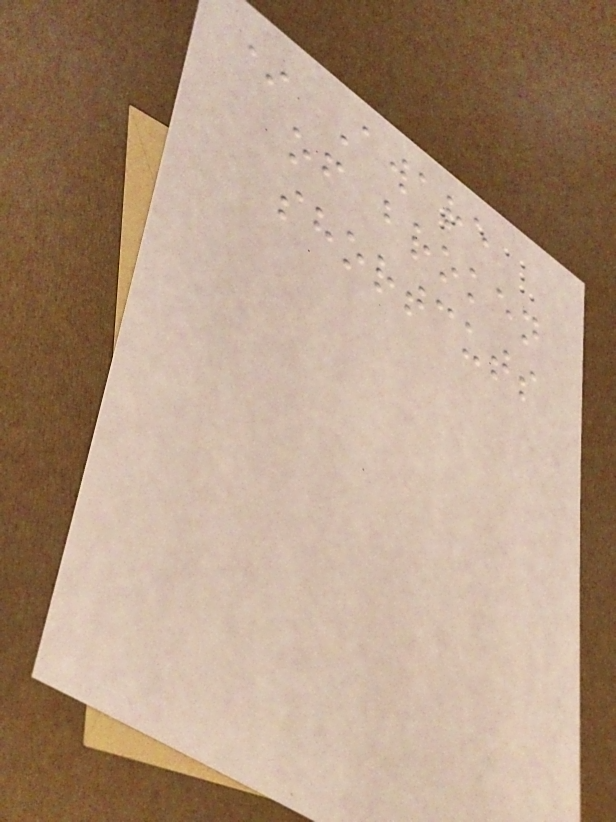* Aware
of broken
shortcuts
